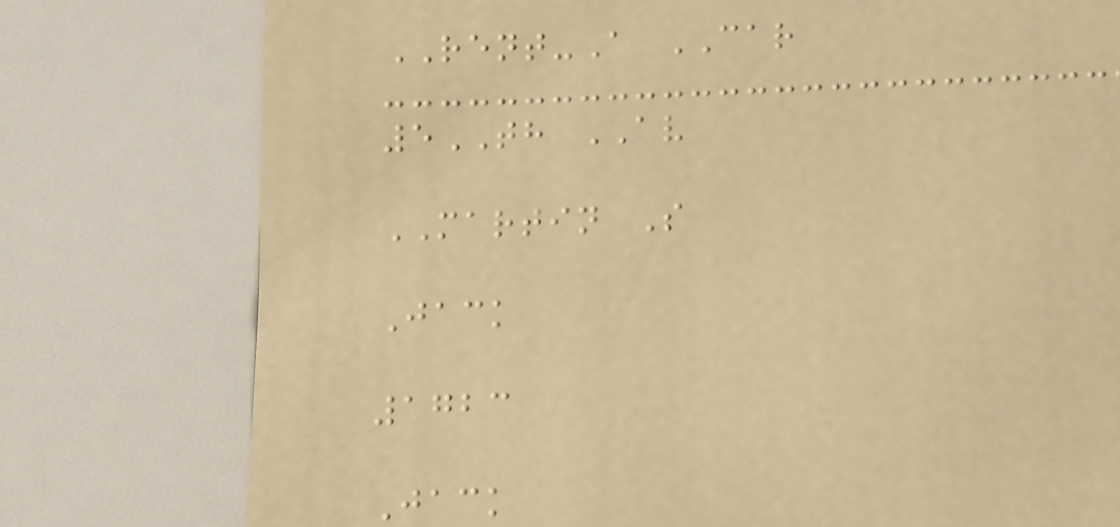RENT-A CAR
5TH AV
MARTIN S
Jack
1723
Jack
